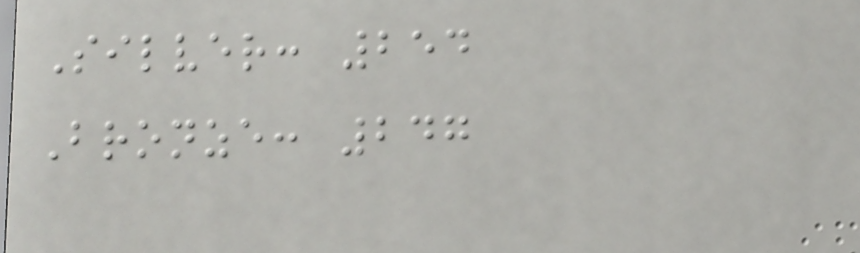Silver: 254
Bronze: 247
